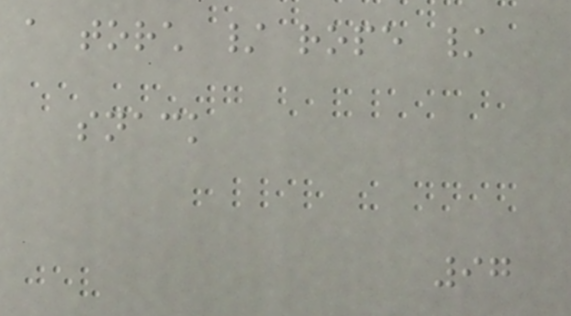a torch / rope /
snack
97
